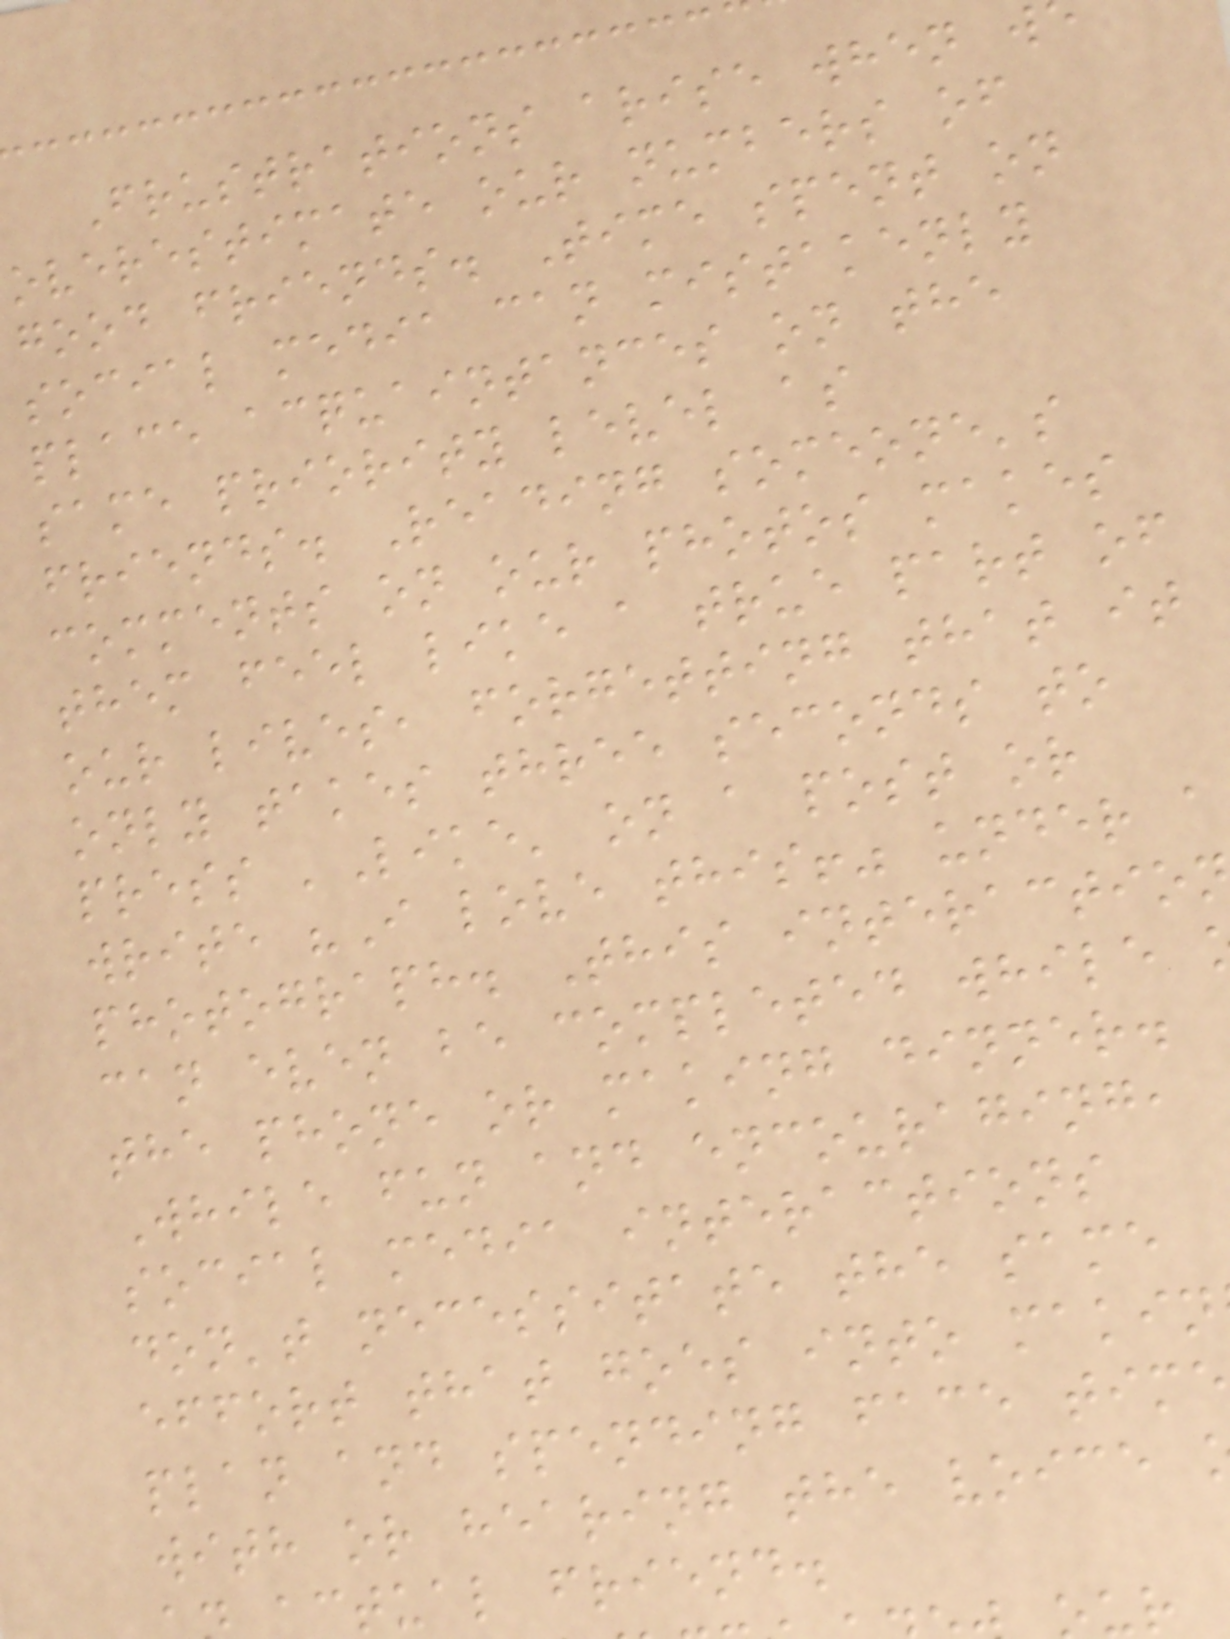Frustrations arise when w
overestimate our numbers of
good friends. Time spent on
social media can mistakenly
place acquaintances on the
same priority level as
friends. Reading someone's
comments on our photos makes
them feel like a true part of
our lives, forgetting that it
only takes three seconds to
press 'Like' on a post or
write "I love this!" under a
photograph. This interactio
can even be completed while
the phone or making dinner.
While fun and encouraging,
social media interactions
don't necessitate the same
effort that goes into makin
plan and spending face time
with or hearing the voice
ctual friend.
